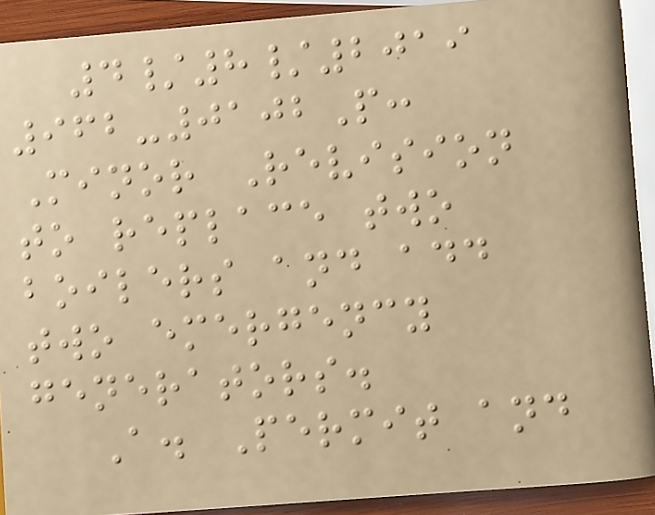4/8/2019
962-0102P:
Minor Revision
to replace two
boilers and add
two emergency
generators.
A. Permit and
